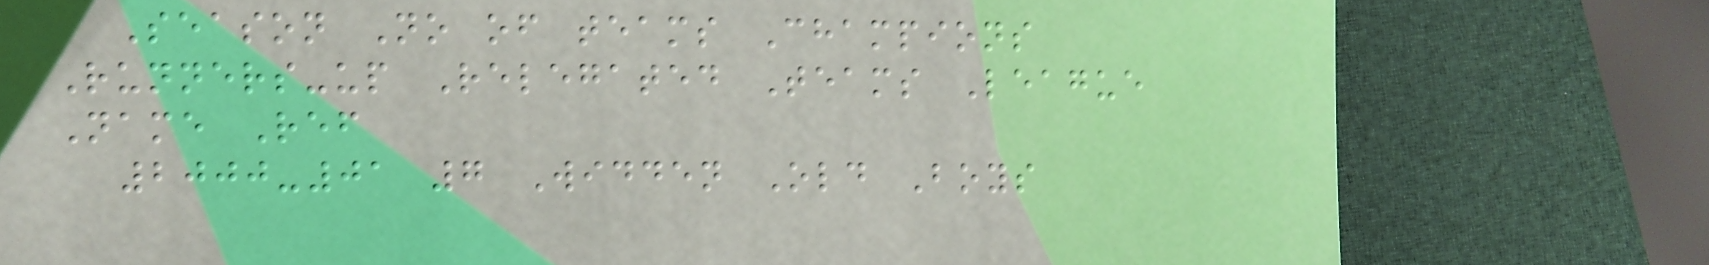Season No of teams Champions
Runners-up Relegated Teams League
Name Ref
2000-01 7 Widden Old Boys
